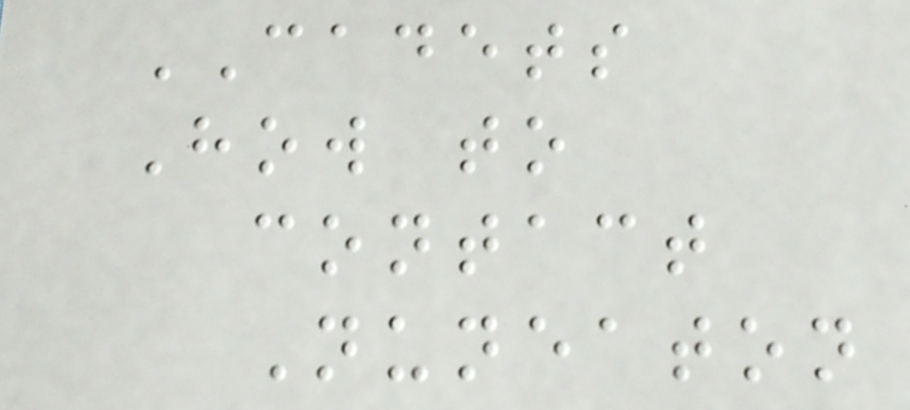CADETS
How to
contact
Nuneaton
